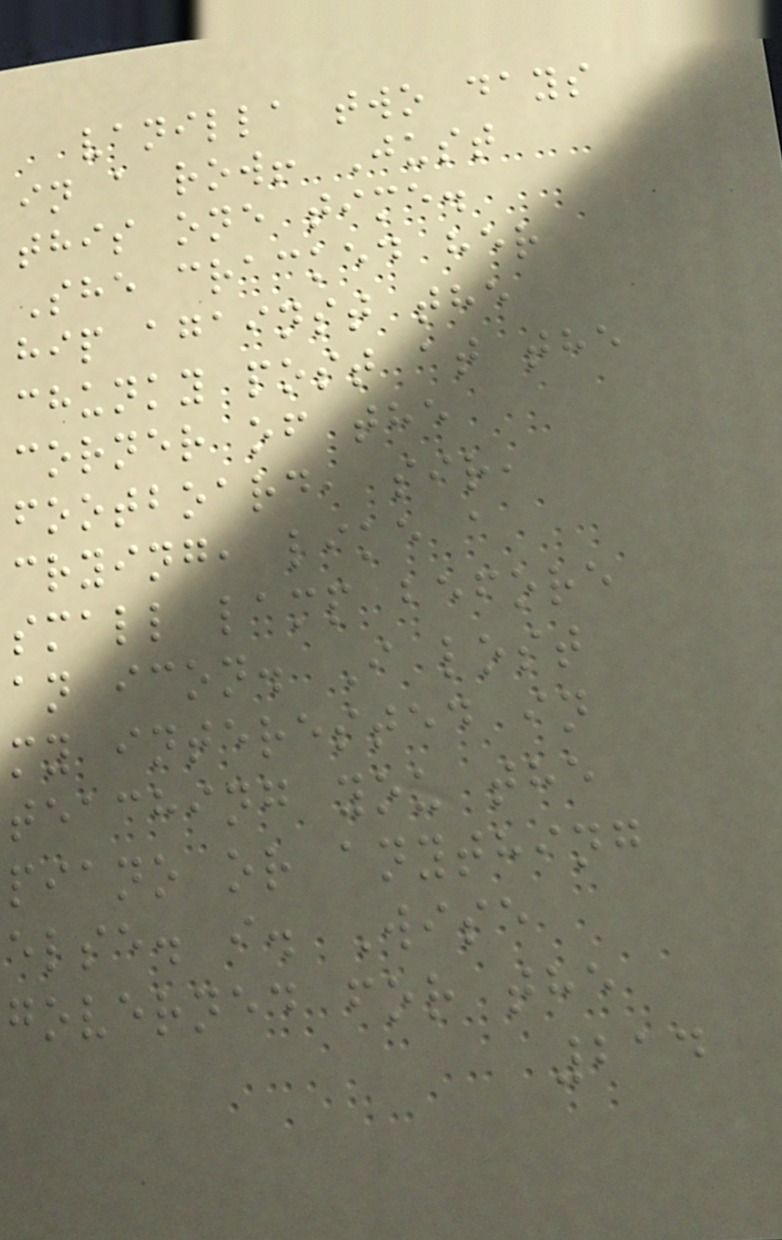vanilla two days
in a row! Just
this one time.
She cracked her
hip against the
chunky post at the
corner of the
footboard, sir,
crying, like a
small lamp before
an icon. I lost
my interested in
teaching you the
piano or anything
else. i. Wise
governed for the
214
